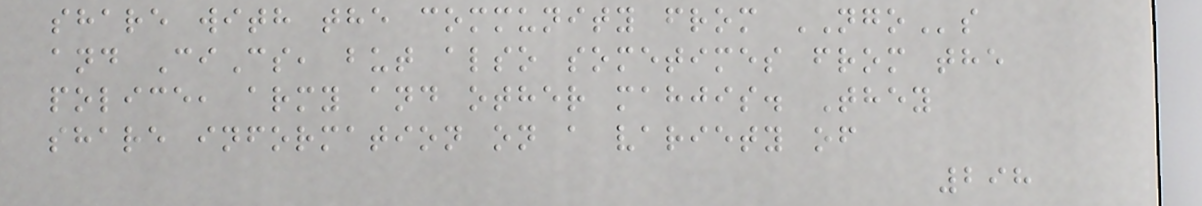share with the community from NGOs
and CiCs, but also sometimes from the
police, army and other mahjis. They
share information on a variety of
298
